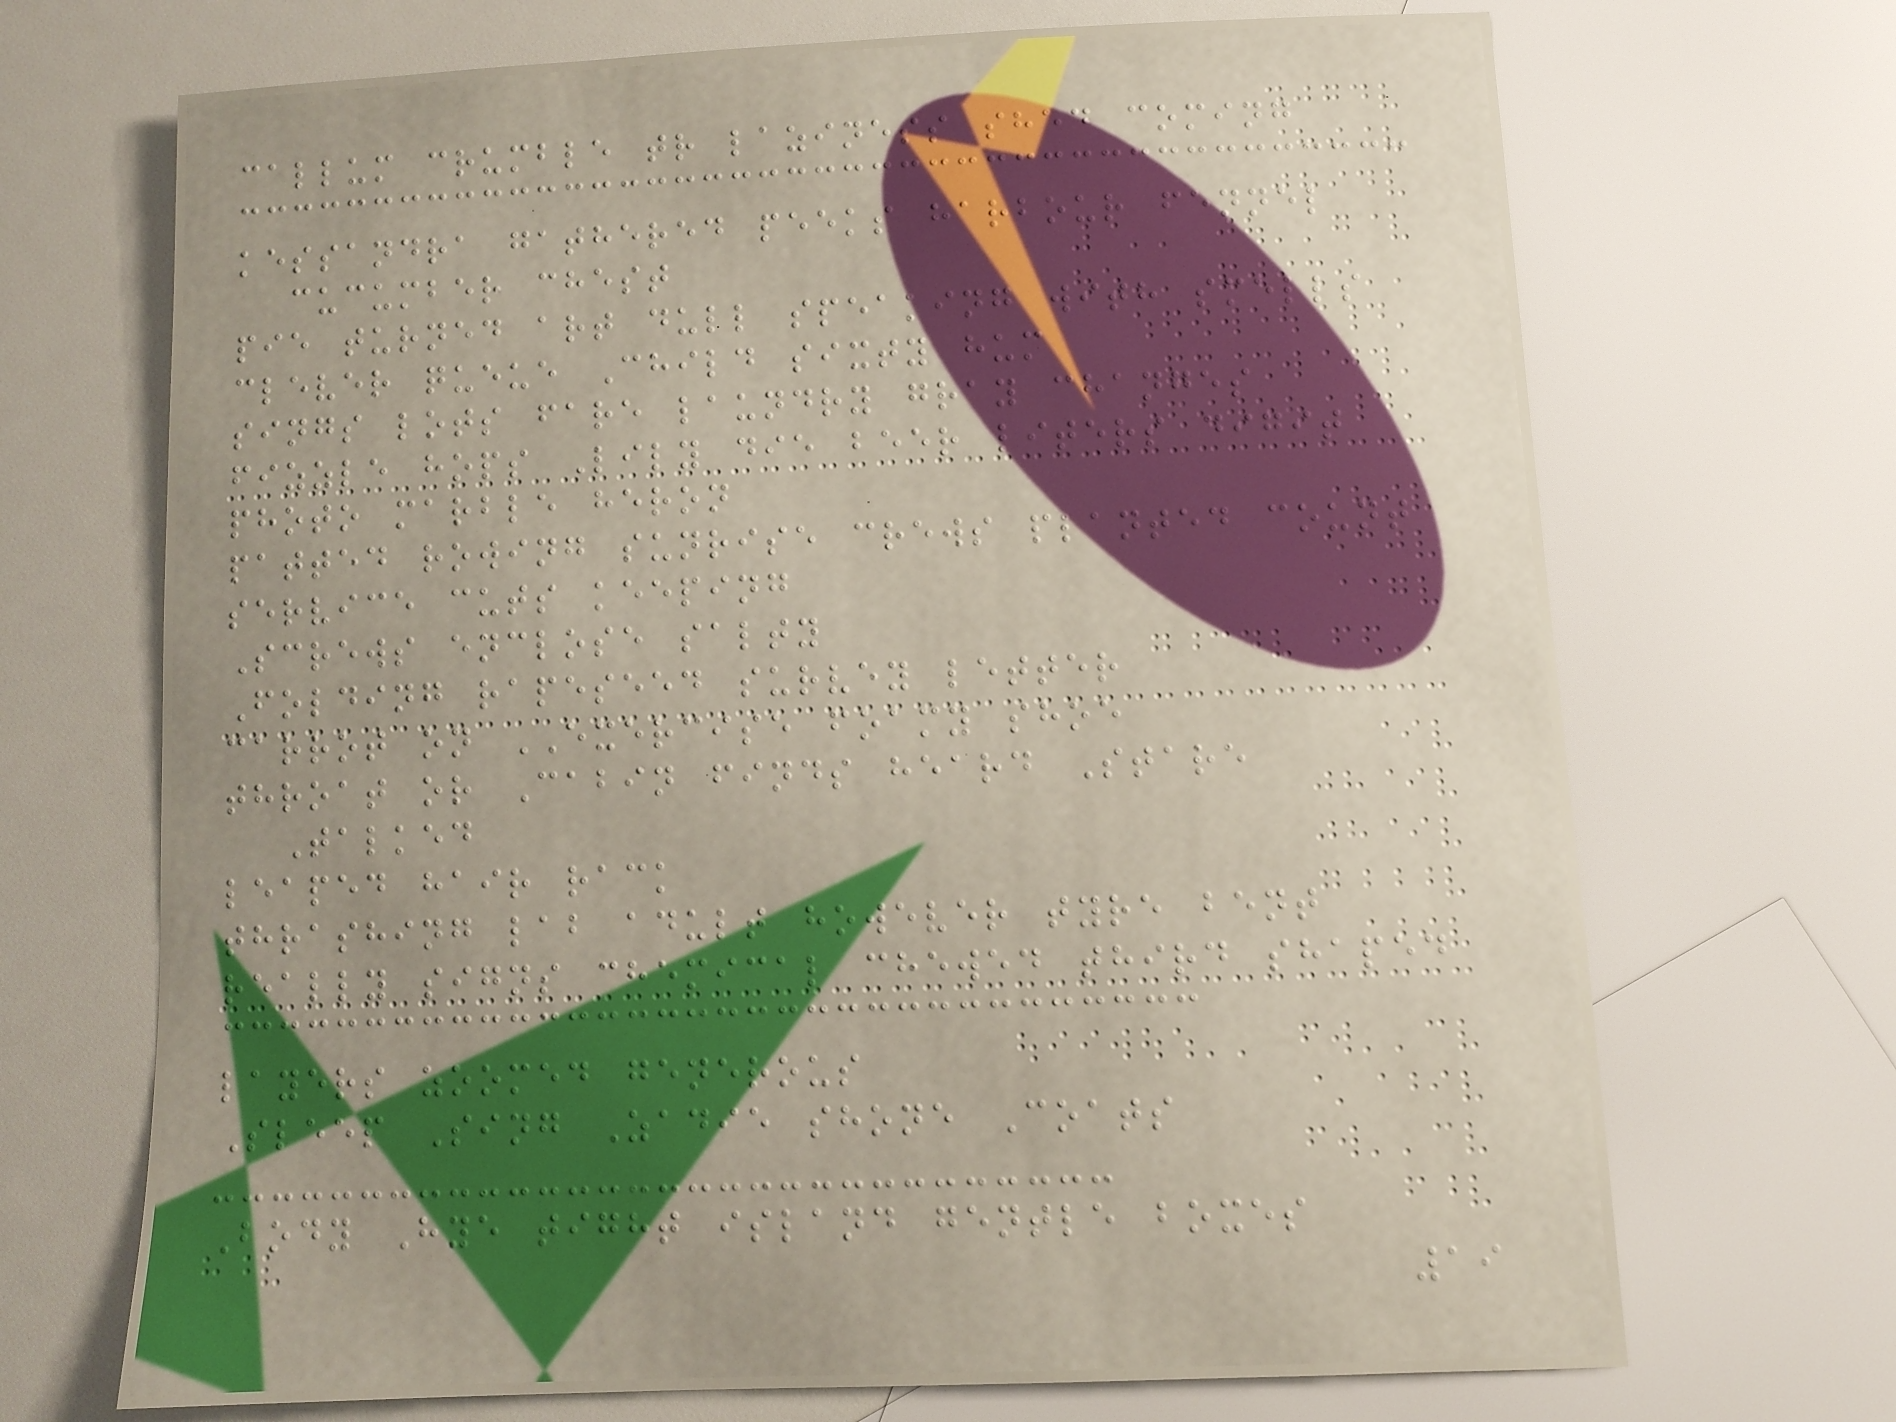callum crumble tr laziness shed coming
kessandra gathered peeks harbour fennel
cucumber chest
pie turned art dull speaking with smells
clever queue Child sixty hum
sings lots fare laundry gray changes
fizzle hops Lily die beer liters digit
photo marble heron
patted rowing sunrise crews planted count
service cuts keeping
Screws enclose salty
Folding rapeseed survey letter
carrot on EXERCISE foamy shoe
throat or Cabin finds heard Stare
Talked
leaped hair rack
thrashing lab adult however tyre bent
really signs chemical chewed third shaped
layers zoomed generous
Sleep Sing Zadie shone Coats
Body Hye tight island gentle boxes
19
